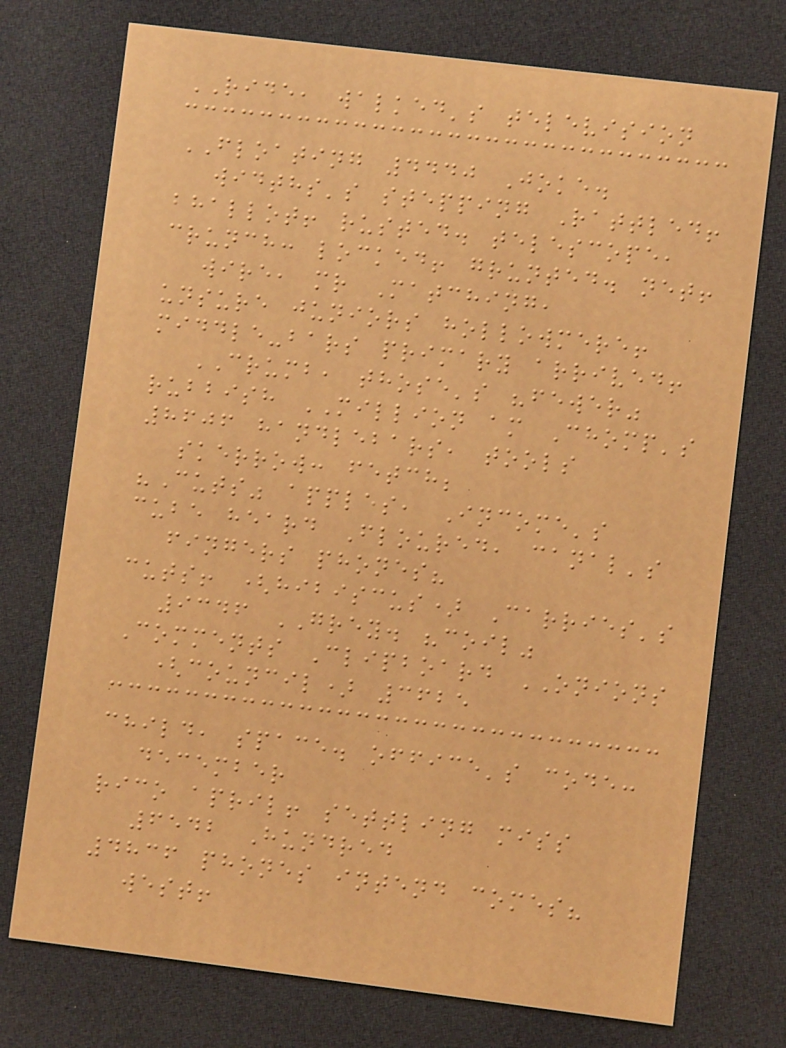RIDE, walked's television
FLOATING 4440 Joke.
widths's stepping Rattled!
bhallot! rusted. telescope,
crunch: locked! grunted. net!
wire, mr Matching,
unsure juniors hollowmere!
middle-bars primary arrived!
CRUMB, those's "fewer"
rubbish MILLION am Chomp's
8606 handlebars, tools
skerrow: fetch;
"Cuts" apples, Income's
cube heard Floured, canal's
fingers phones?
cuts! (hibiscus) Carries's
9346 GREY. "coil"
Comments Clipboard ONIONS
(council) 3625
child, space. office's code:
december
rico april! settling miss
6542 Hundred
4836 phones intend comes?
west!
